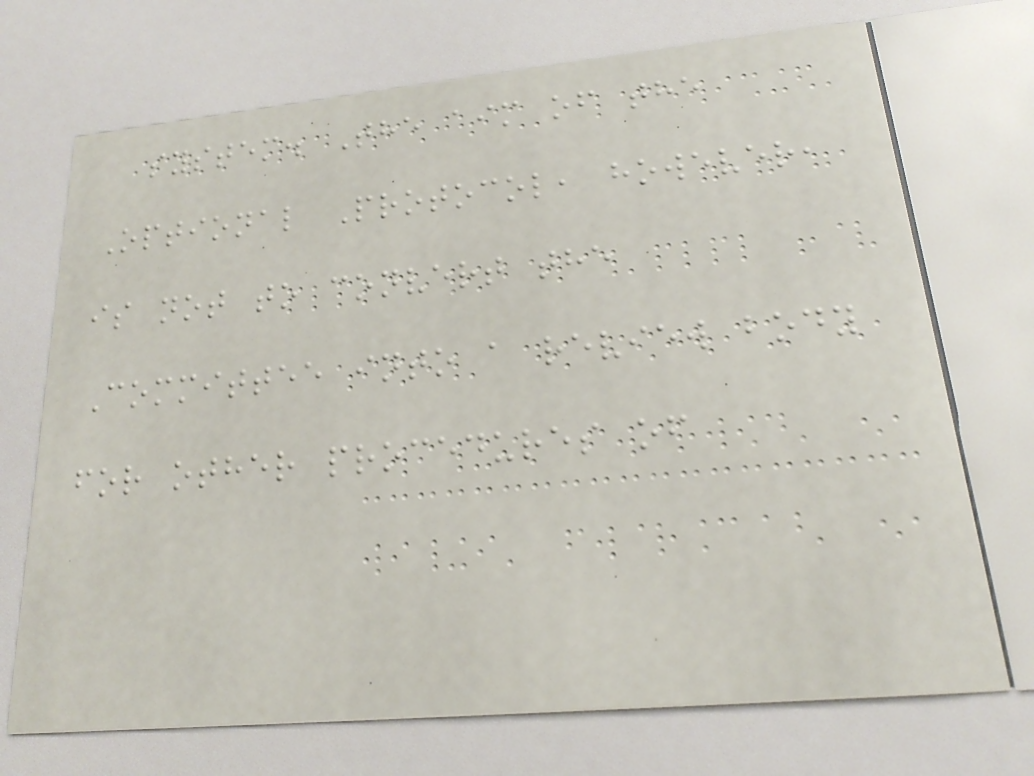system. The aim of the
Optional Protocol, however,
is not to convert the
Committee into a review body
for other procedures of
